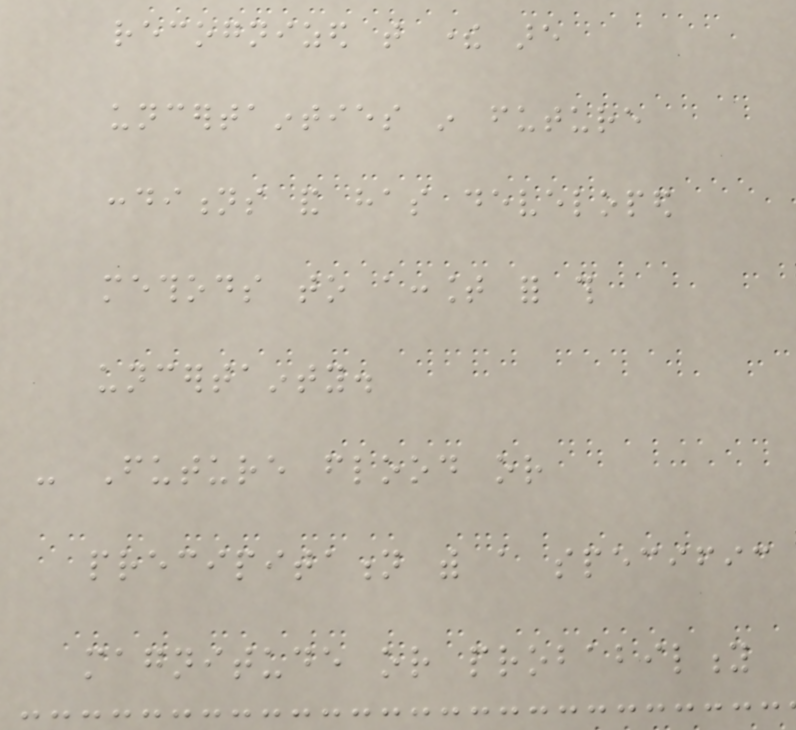recognized that there are
uncertainties in future
conditions and has developed
methods to account for this
uncertainty.
- Future flood or
precipitation with a specific
magnitude or probability
